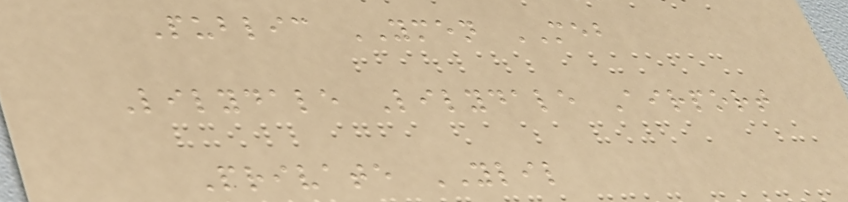Public YMEN MEB
Lilydale Lilydale Airport
Private YLIL
